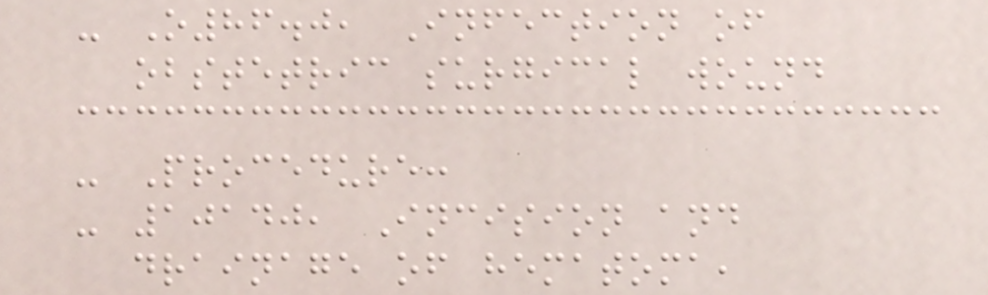- O86.0, Infection of
obstetric surgical wound
- Procedure:
- 10140, Incision and
drainage of hematoma,
